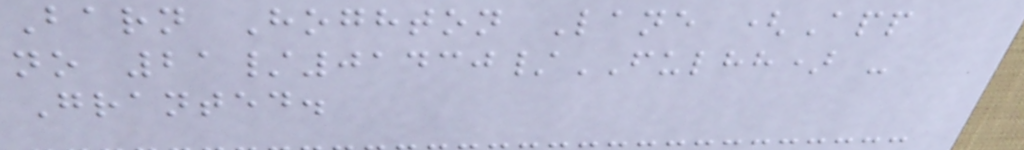Barn Hoghton Lane (App
no 21/01430/FULHH) -
Granted.
